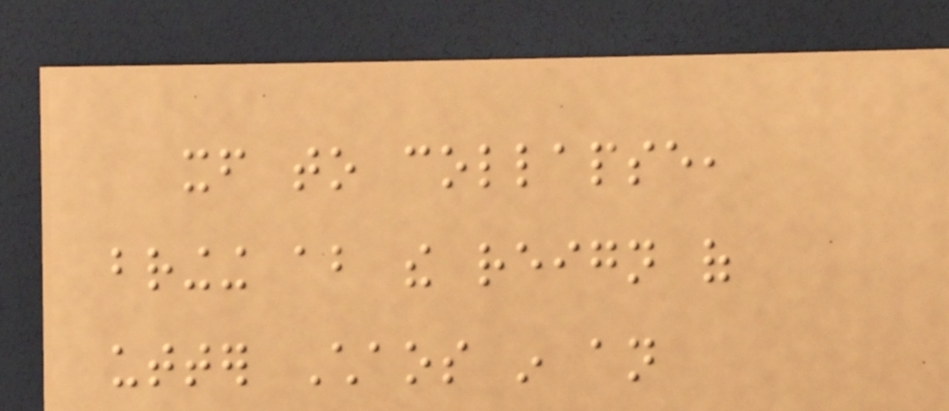itself to collapse,
bringing about the reign of
utter Chaos in an
